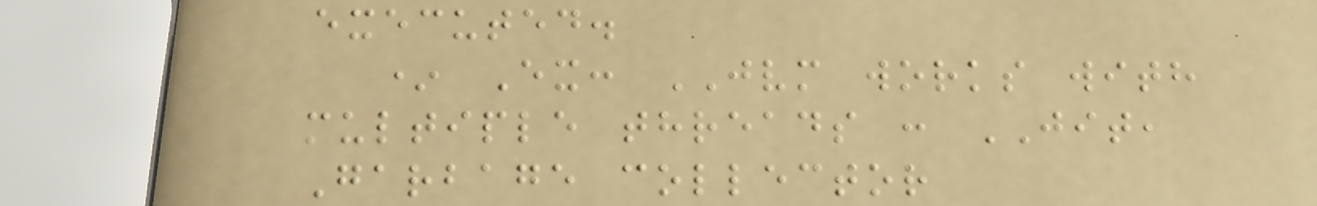executed.
* Ex: JVM works with
multiple threads : JIT,
Garbage collector
